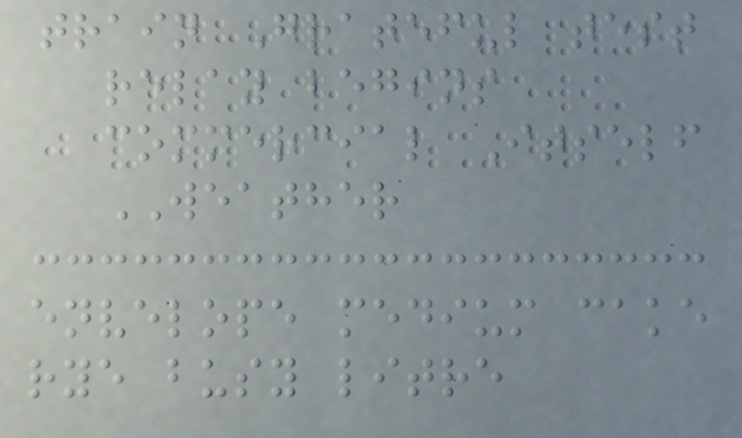train Grateful test
relay begins
commercial Itself
WEATHER
envelope medium cake
rye busy litre
